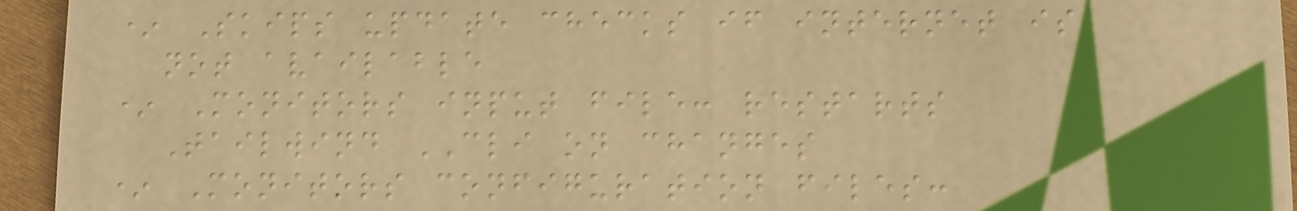* Skips update checks if internet is
not available
* Monitors input file: restarts
Tailwind CLI on changes
* Monitors configuration files:
